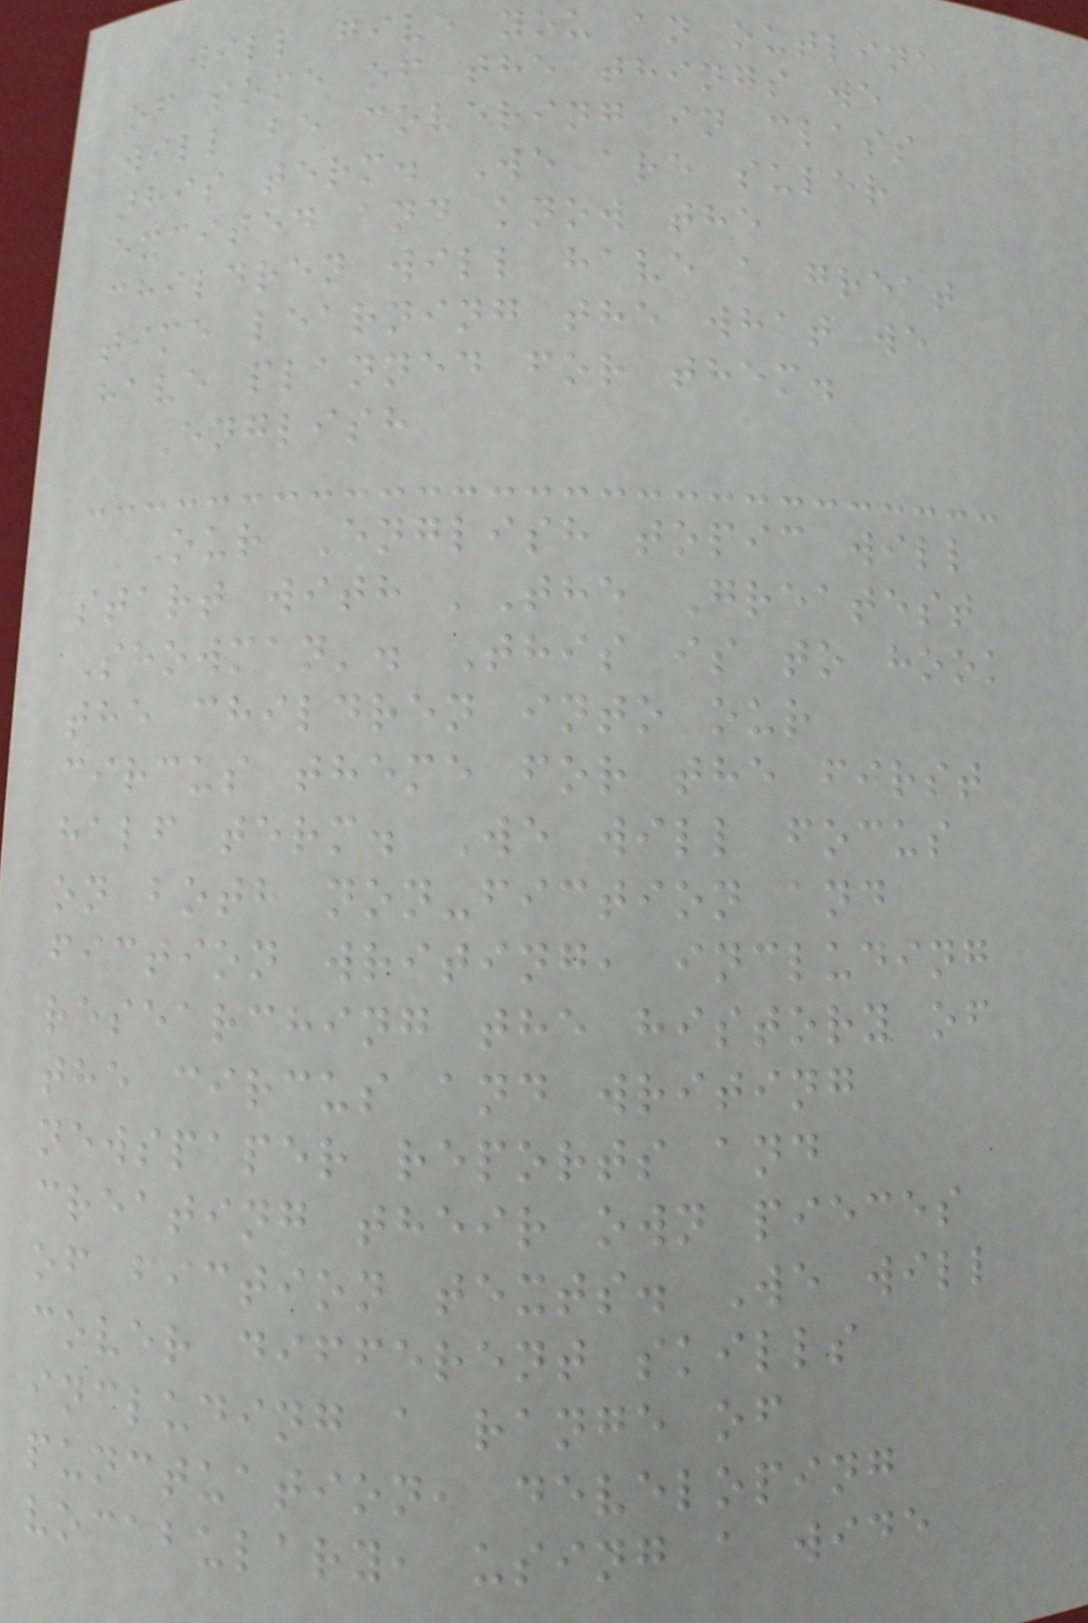will give you an outline
of some of the things we
will be covering in class
this term. We are super
excited and know the
children will have a great
time learning the what we
have planned for them.
English
Our English topic will
start with 'The Greatest
Showman'. This is to hook
the children into our
circus theme for the first
half term. We will focus
on both non-fiction and
fiction writing, including
researching the history of
the circus and writing
newspaper reports and
creating their own pieces
of fiction texts. We will
cover different skills
including a range of
punctuation, developing
vocabulary, using a wide
